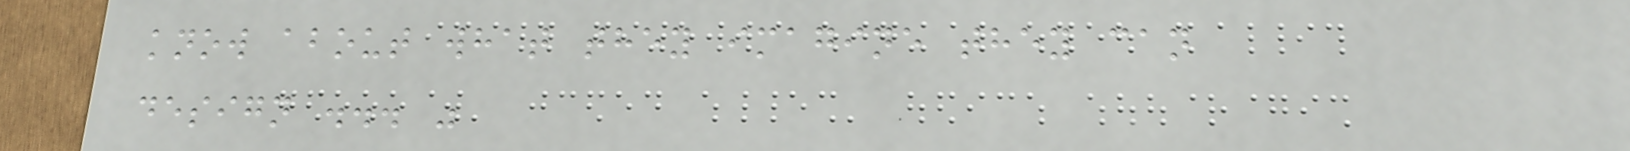know about what they imagine they can
design ... "
